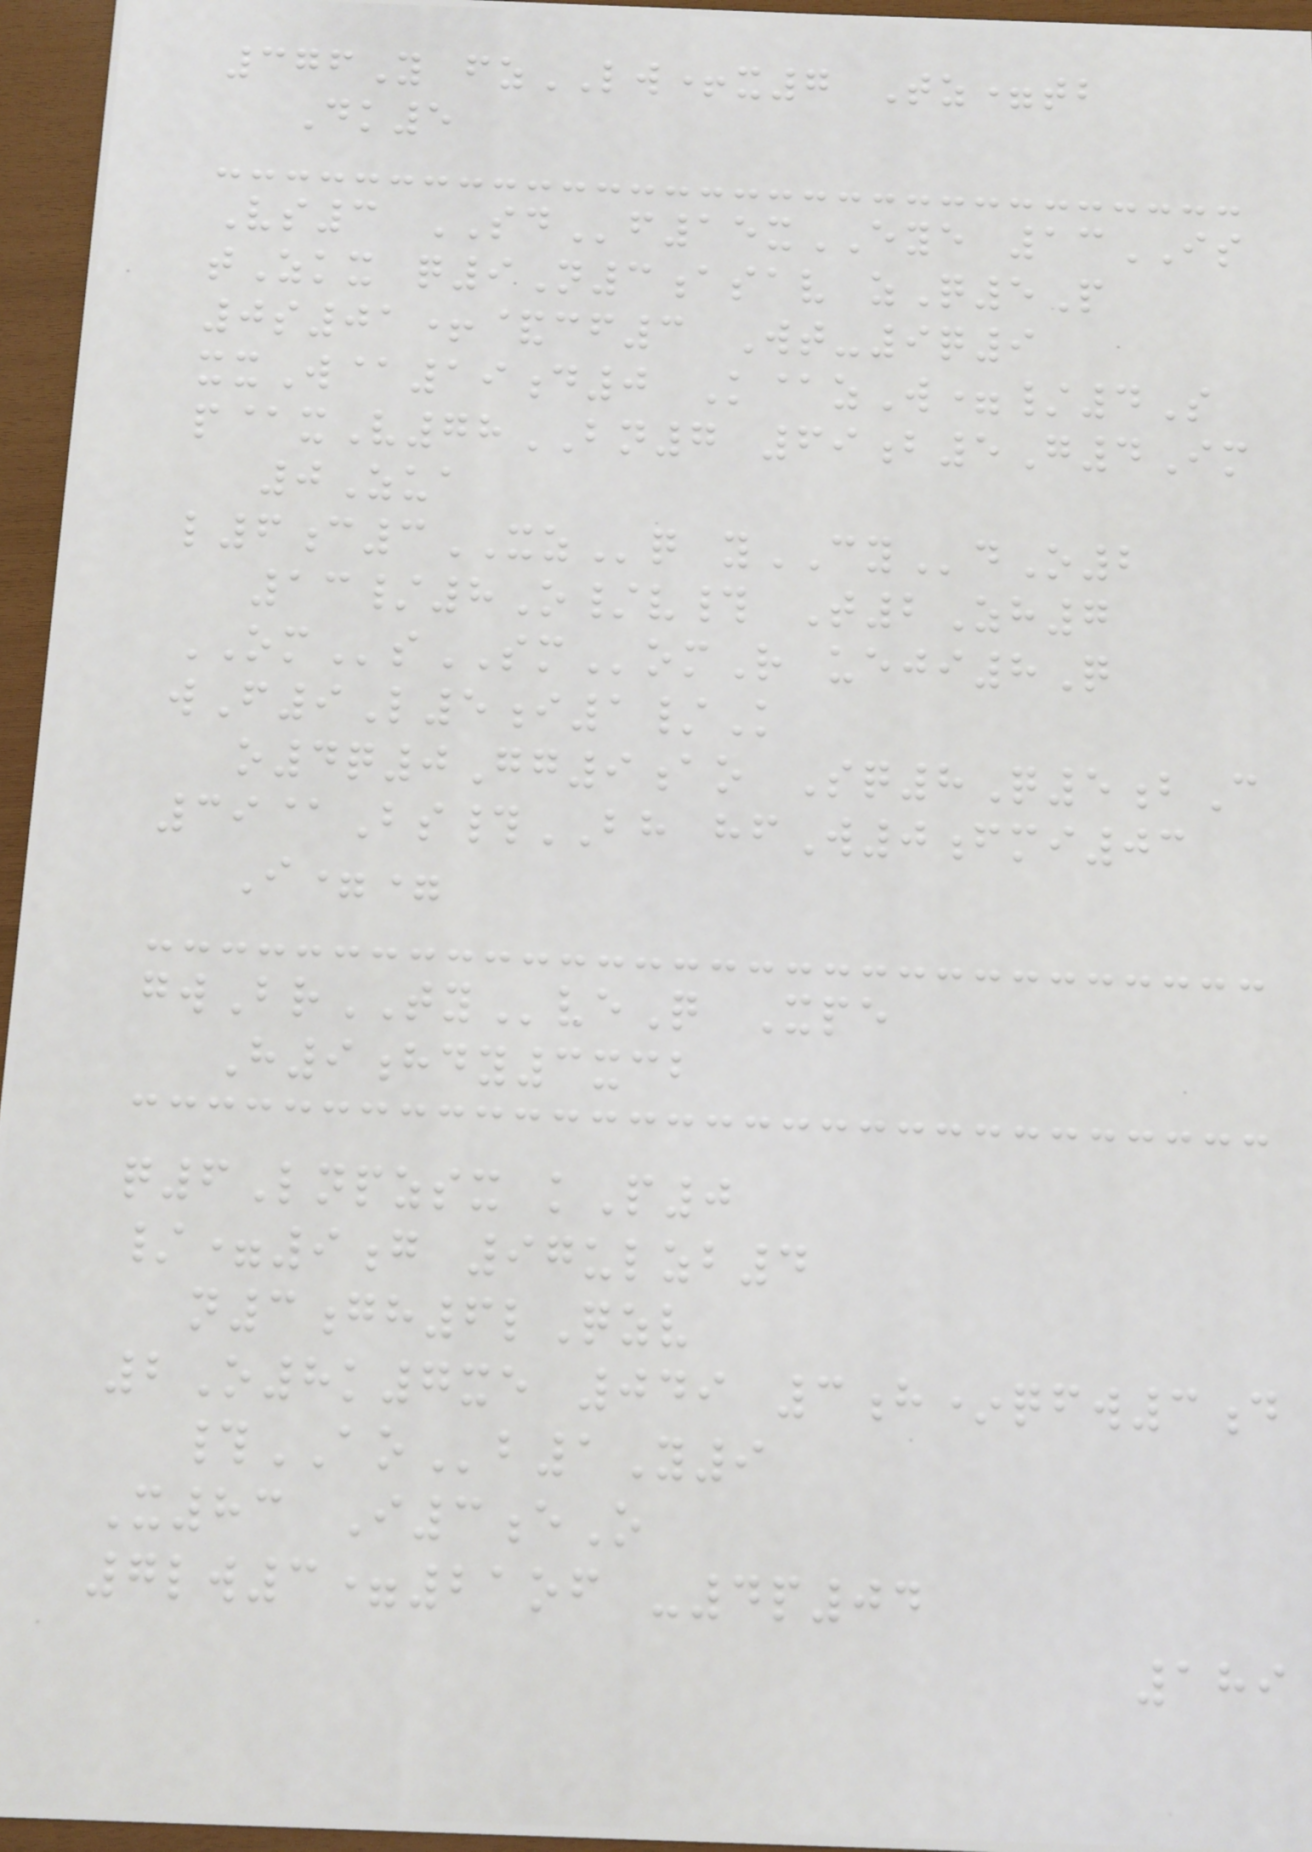376Y fzLW+x7 Tz=tb
Dk5
Vs3 SDf15xEYE 13IS
tZkx q9N3asav zQ5P
0s01+&cf3 Wt-9q9
xxW@19d0 K@zW=/4S
p@xV78BN7 69b5G4Im
0Zua
l6c3XZq yCYdO2
13/8O/v# T2Zh7
OMsSMomR ueji8Q
wF9L5i1/K
o4q0Gg9ao Sq8Q5bC
39@Bs#BH hfW0fmi03
I==
gwBrTYveQ Xpe
H9hdy3xcb
q6Lnpzsx kP0
/=9g 97ulzb4
n3gh6lQzv
2O8k7xe 049 3h*qfw3d
#AOb1Y9
X83 I3eO
7lw3=21of -4p04
189
